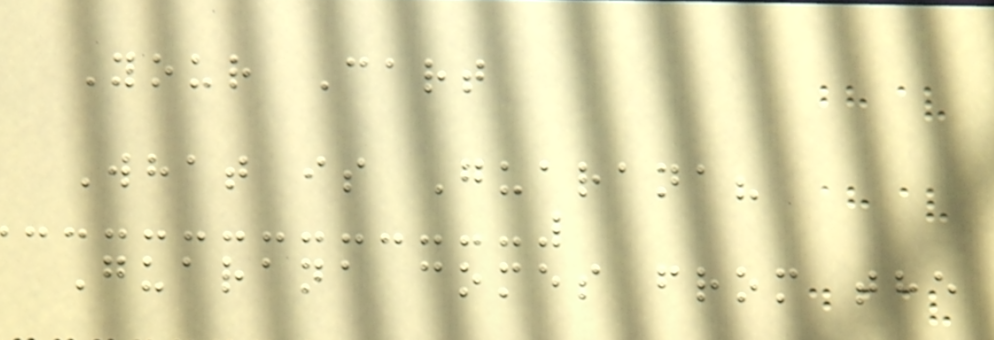Your Cart
What is Guarana?
Guarana comes from the
